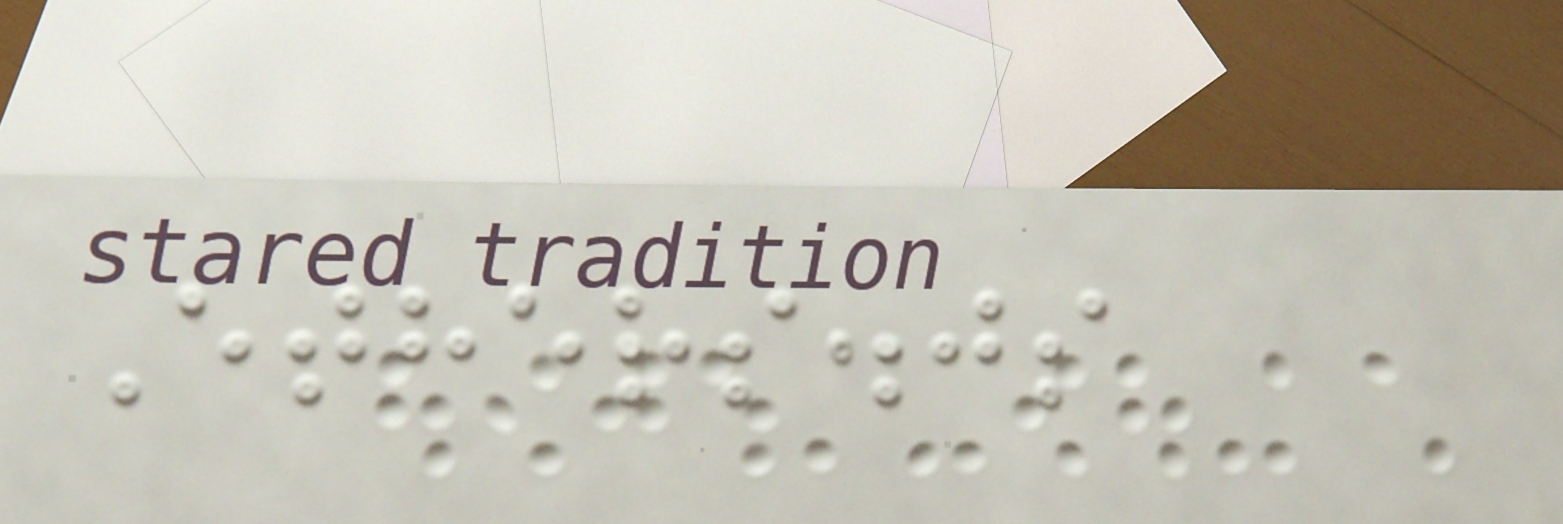Ethers.js
